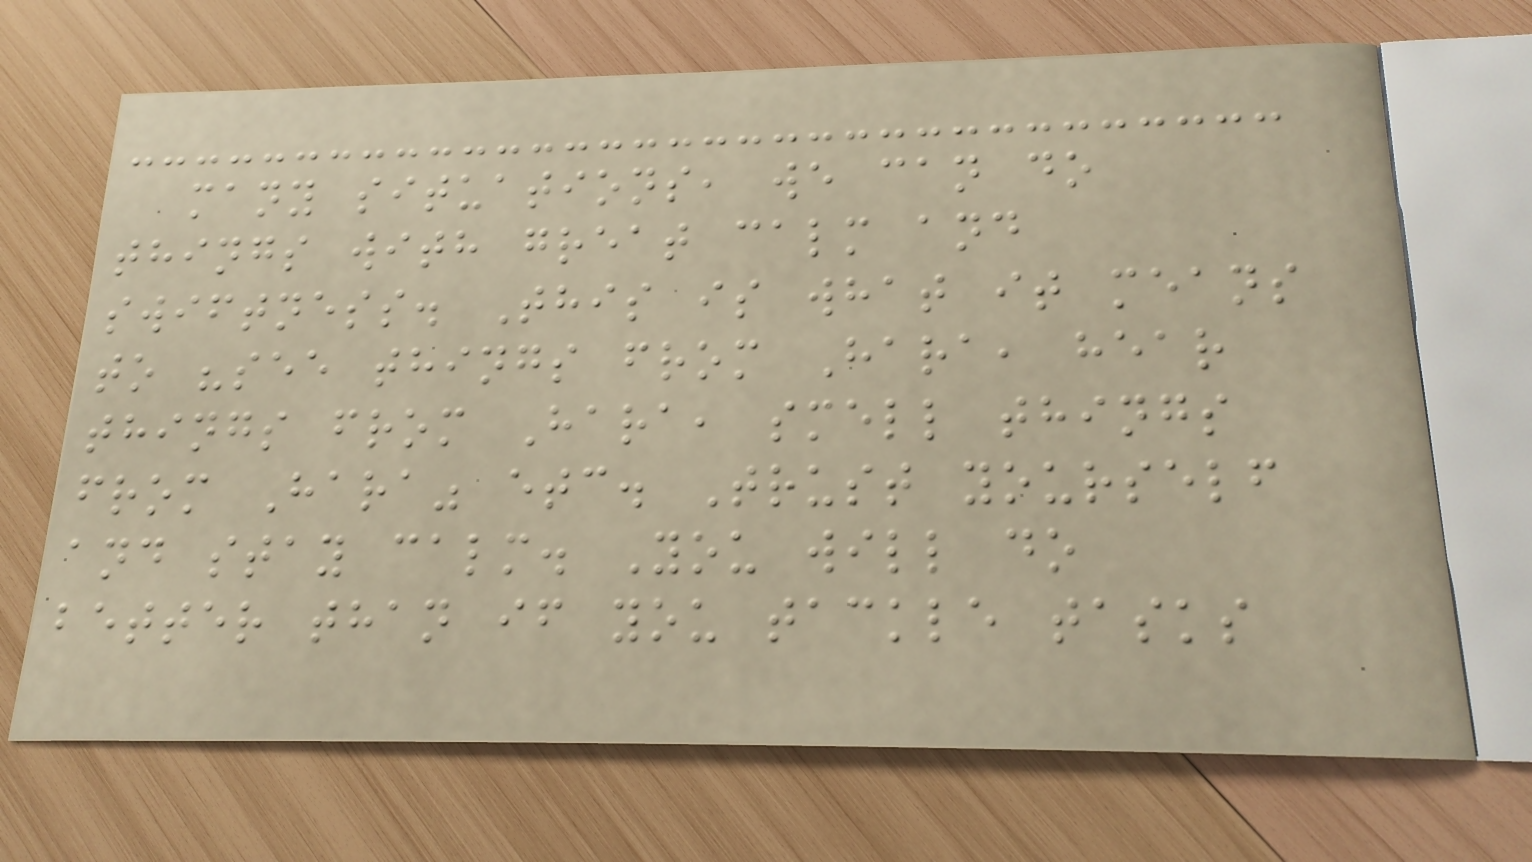many situations, we can do
things with great calm and
swiftness. This is what it means
to "see things from Hara, hear
things from Hara, smell things
from Hara" etc. Trust yourself
and stay calm. You will do
better than if you tackle tasks
